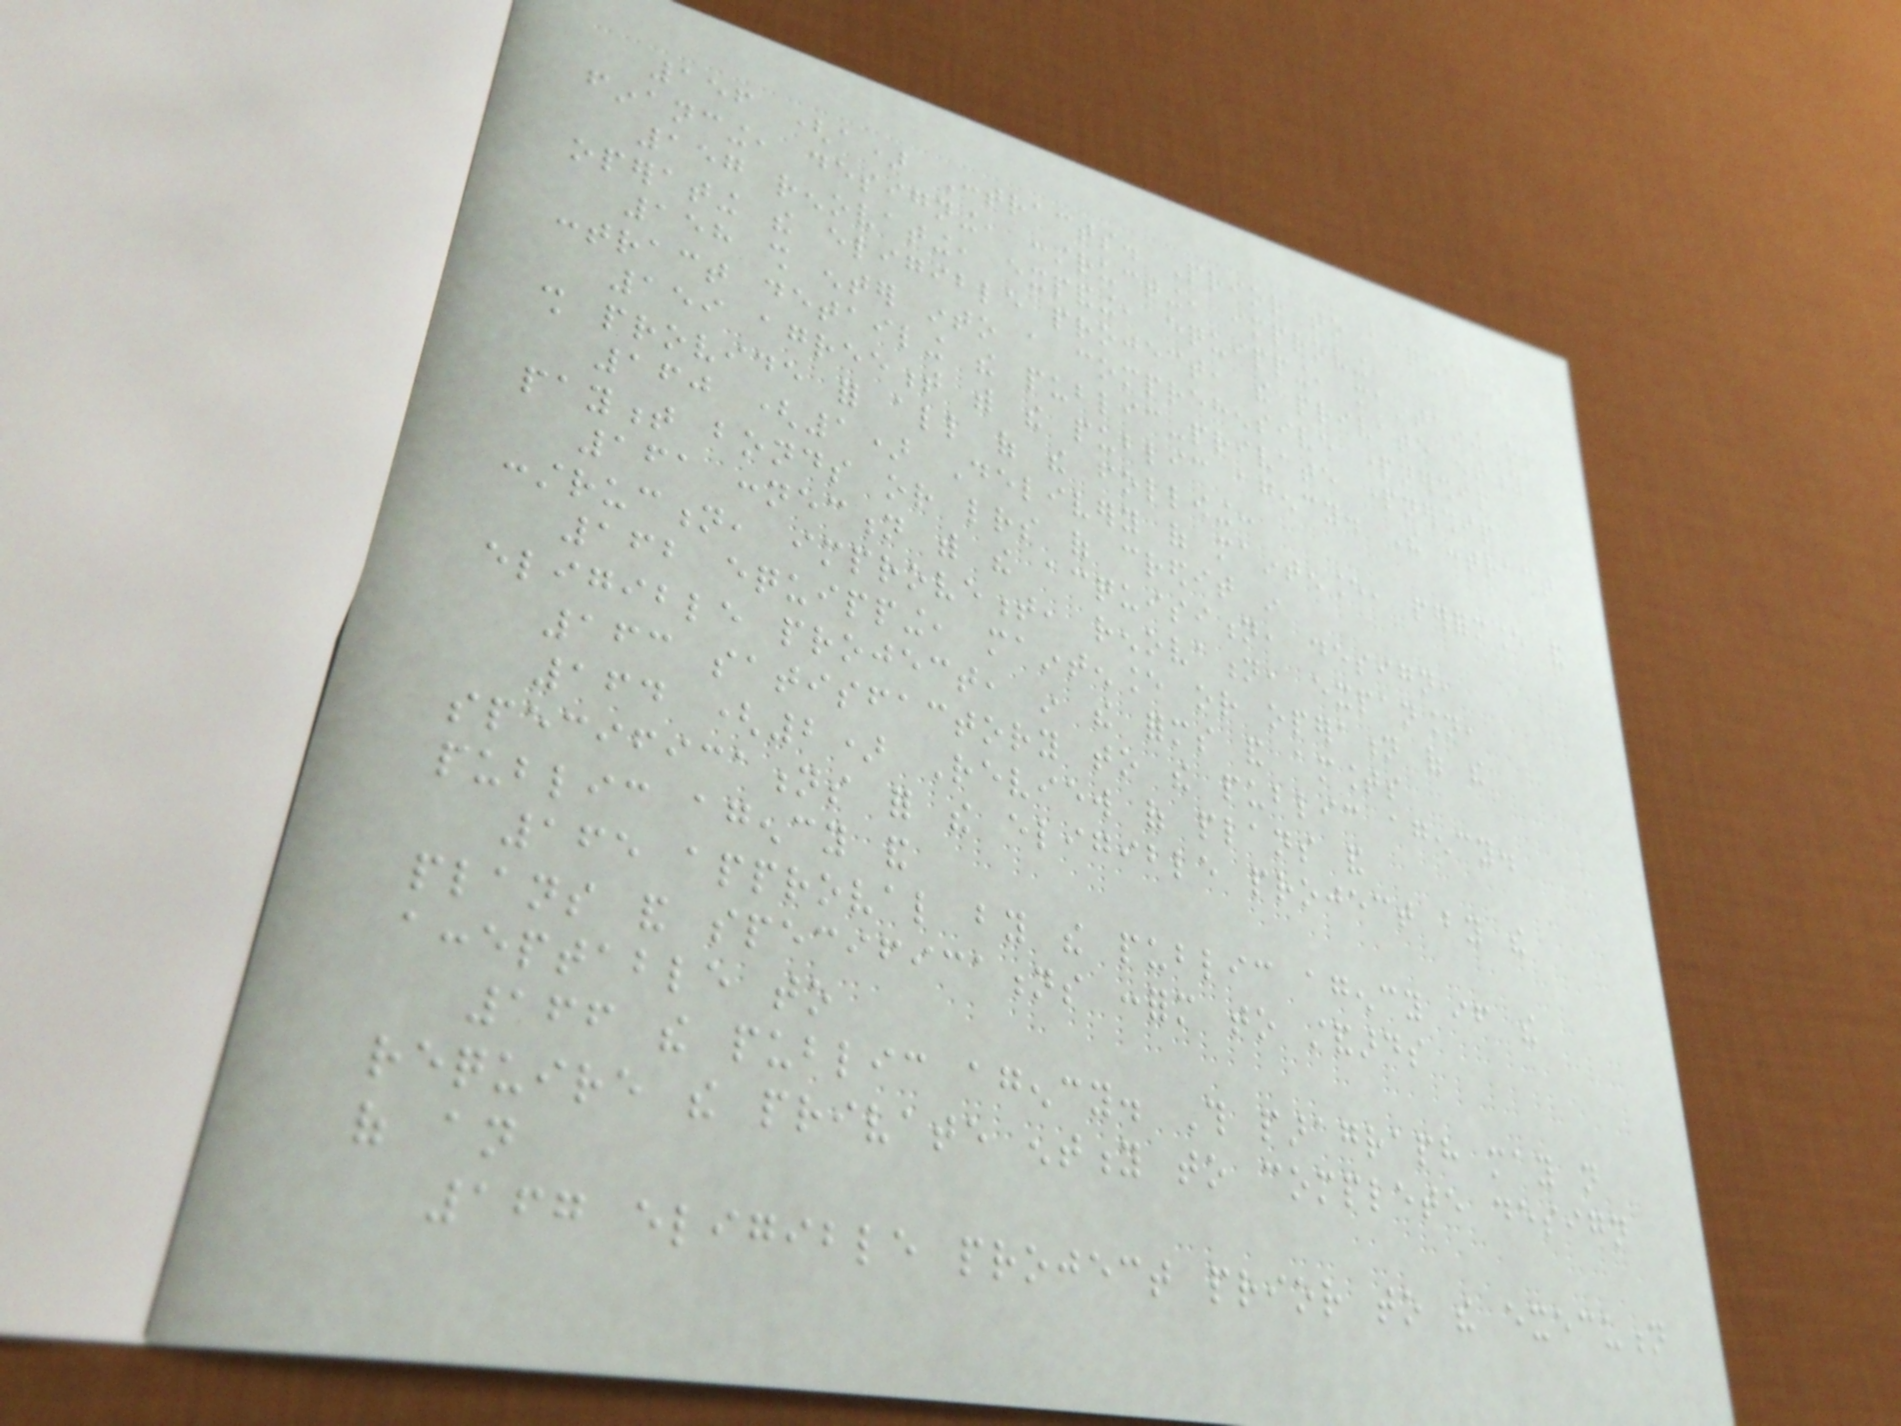156 (a) Contracts. Prior to acquiring,
financing, designing, constructing, improving,
157 renovating, expanding, equipping, maintaining or
operating the eligible project, the private entity
158 shall enter into a comprehensive partnership
contract detailing the public-private partnership
159 agreement with the public agency. The contract
shall provide for all of the following:
160 (1) Delivery of maintenance, performance and
payment bonds or letters of credit in
161 connection with the acquisition, design,
construction, improvement, renovation, expansion,
162 equipping, maintenance or operation of the
eligible project, in the forms and amounts
163 satisfactory to the public agency.
164 (2) Review of plans and
specifications for the eligible project by the
public agency and
165 approval by the public agency if the
plans and specifications conform to standards
acceptable to
166 the public agency. This paragraph may not
require the private entity to complete design
of an
167 eligible project prior to the execution
